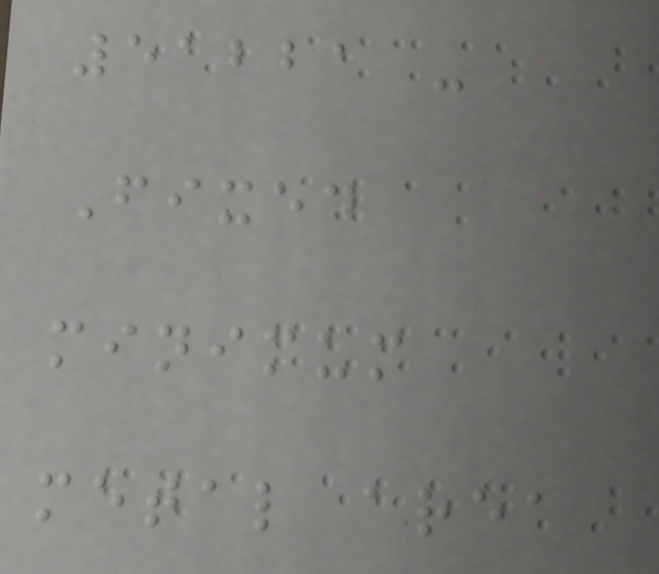51221 -
Fixed
minimum
metal area
